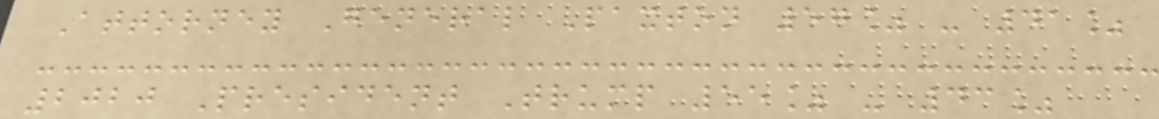Attorney General Paxton 57% - 41%
2020 President Trump 55% - 43%
